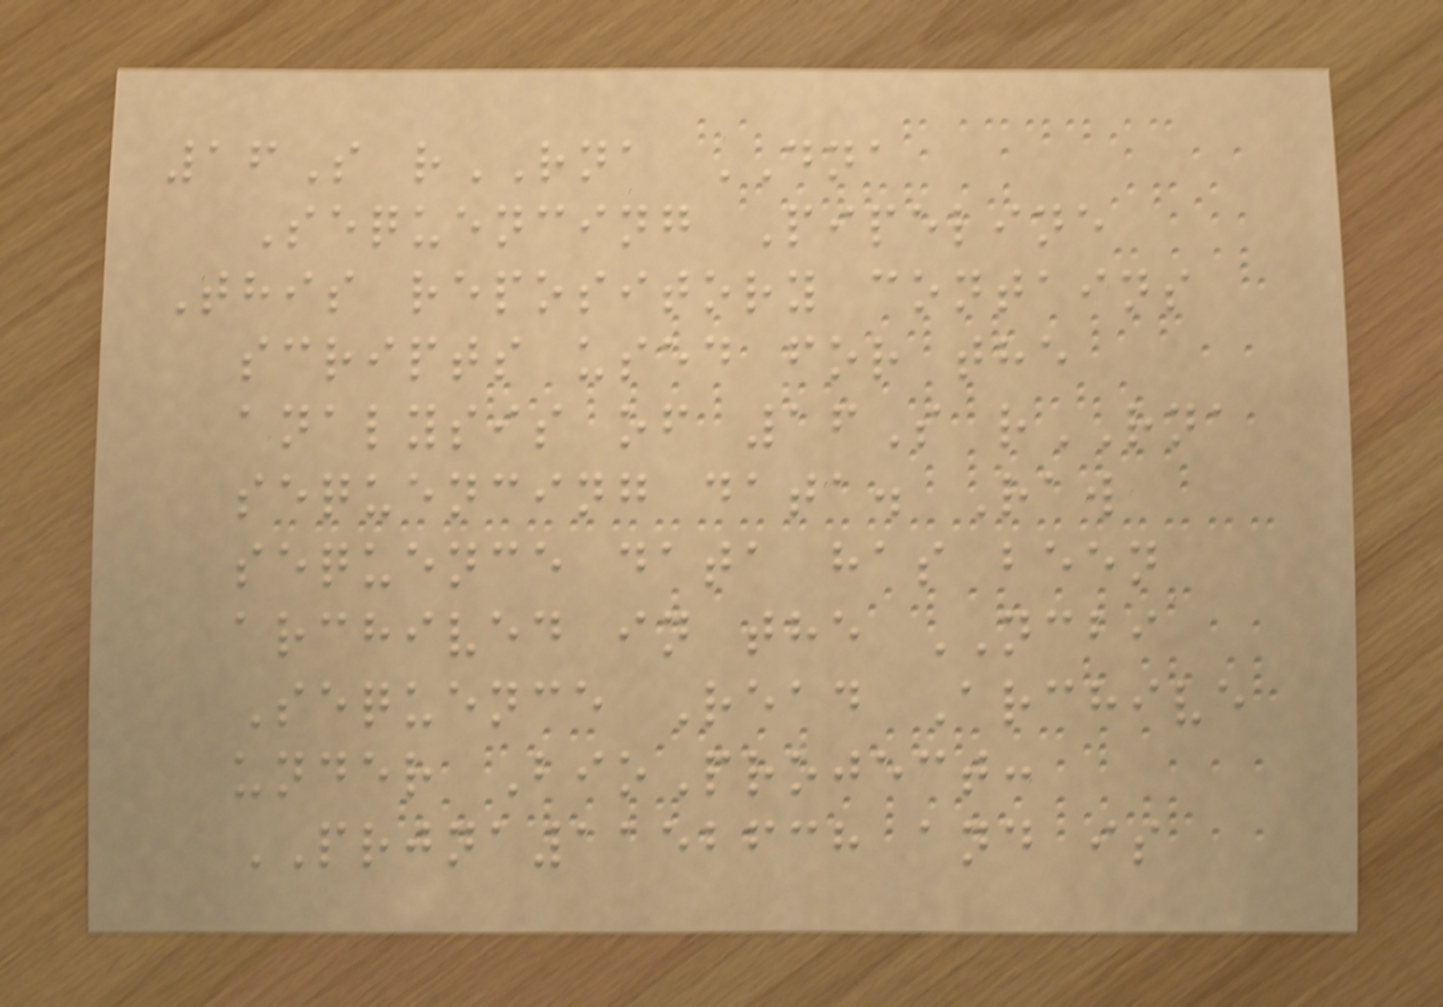16S rRNA DNA
Sequencing Pipeline
This repository contains
scripts used for the
analysis of 16S rRNA
sequencing data. Raw
sequence data has been
archived in the NCBI
Sequence Read Archive
under BioProject:
PRJNA1152638 and is
